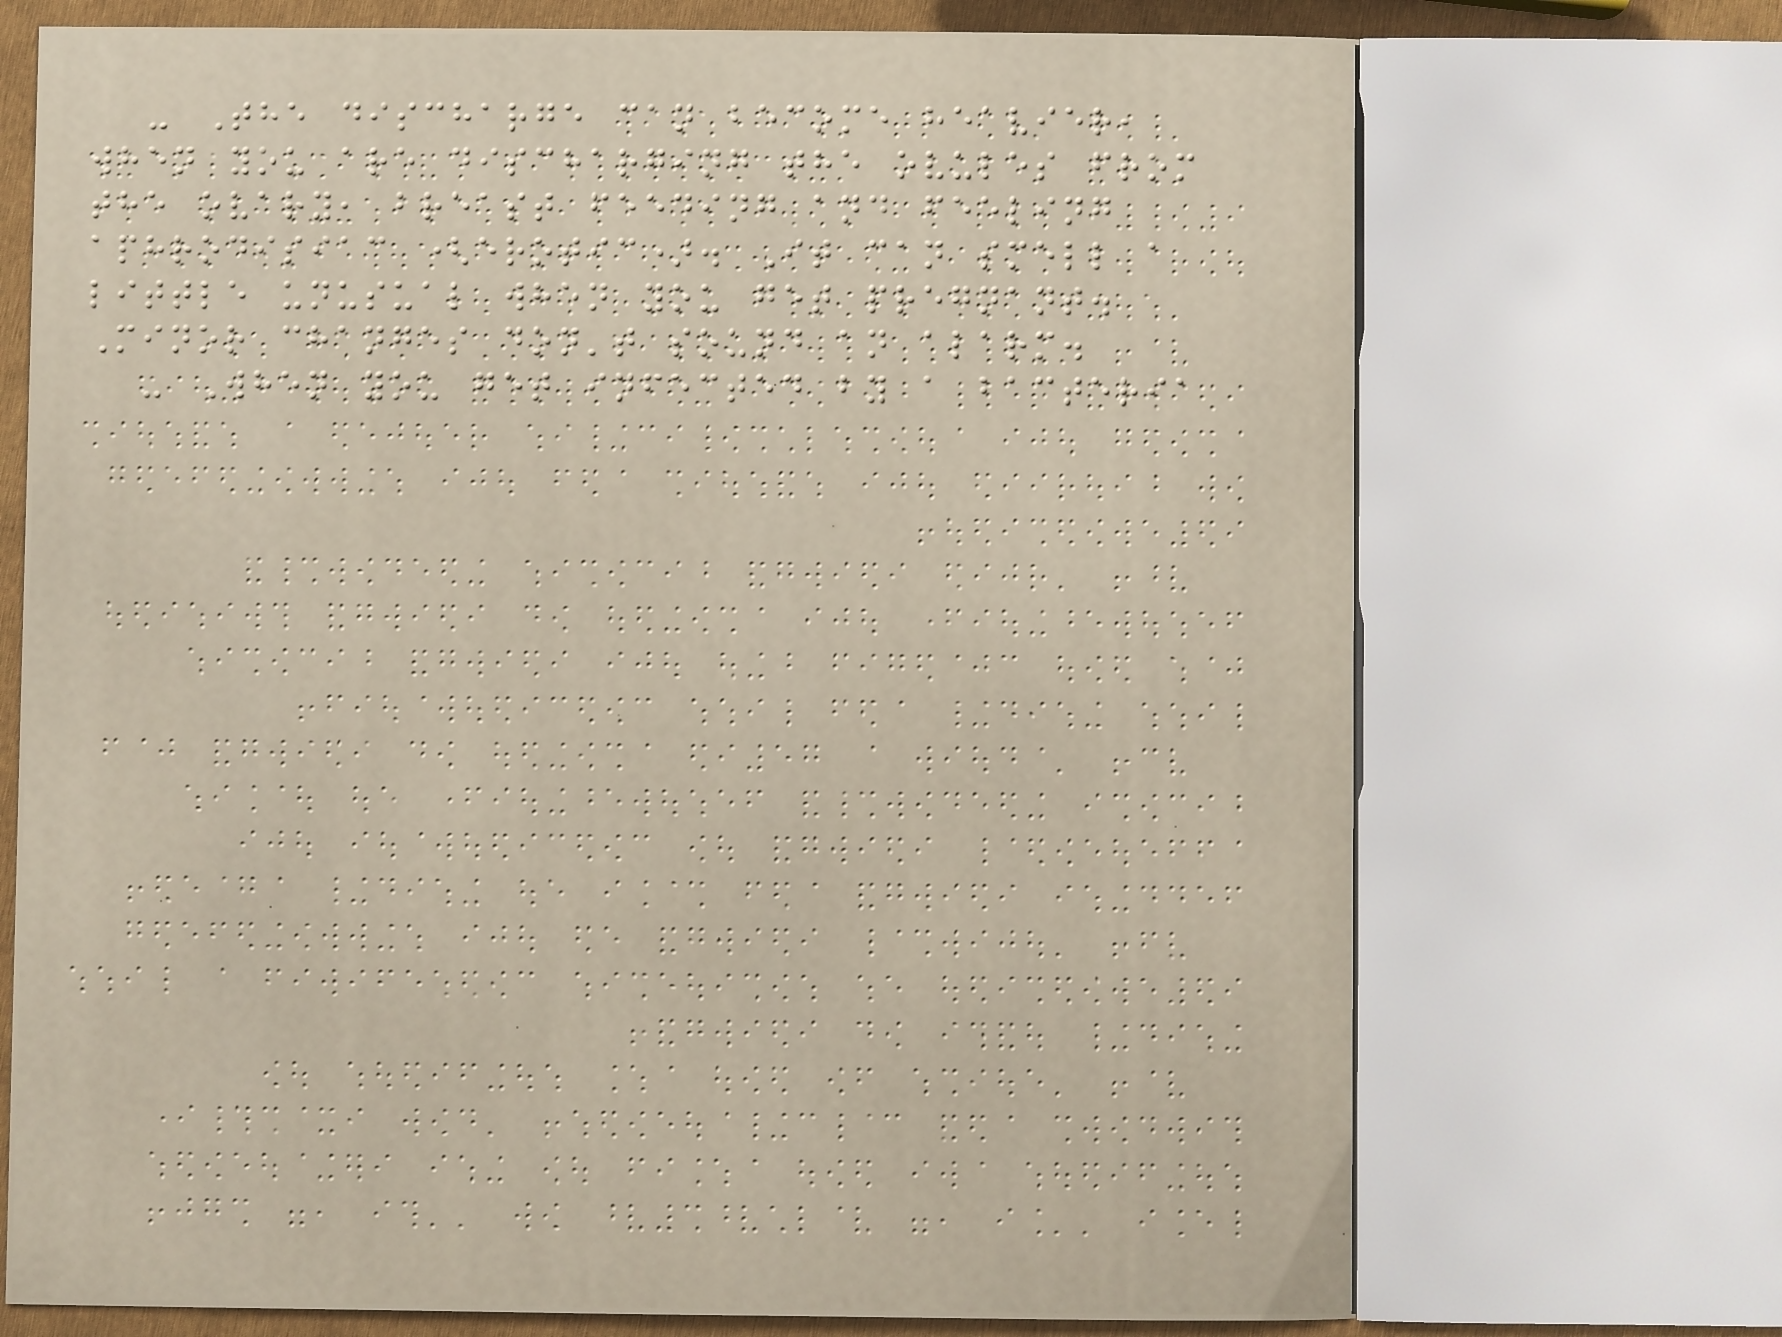- The discharge can become heavier,
when you are discharging the ovules from
the ovary, breast feeding and feeling
aphrodisiac (erotic). It can smell a
little unusual when you get pregnant.
Minor changes don't sound an alarm.
- When you get infected by a bacteria
